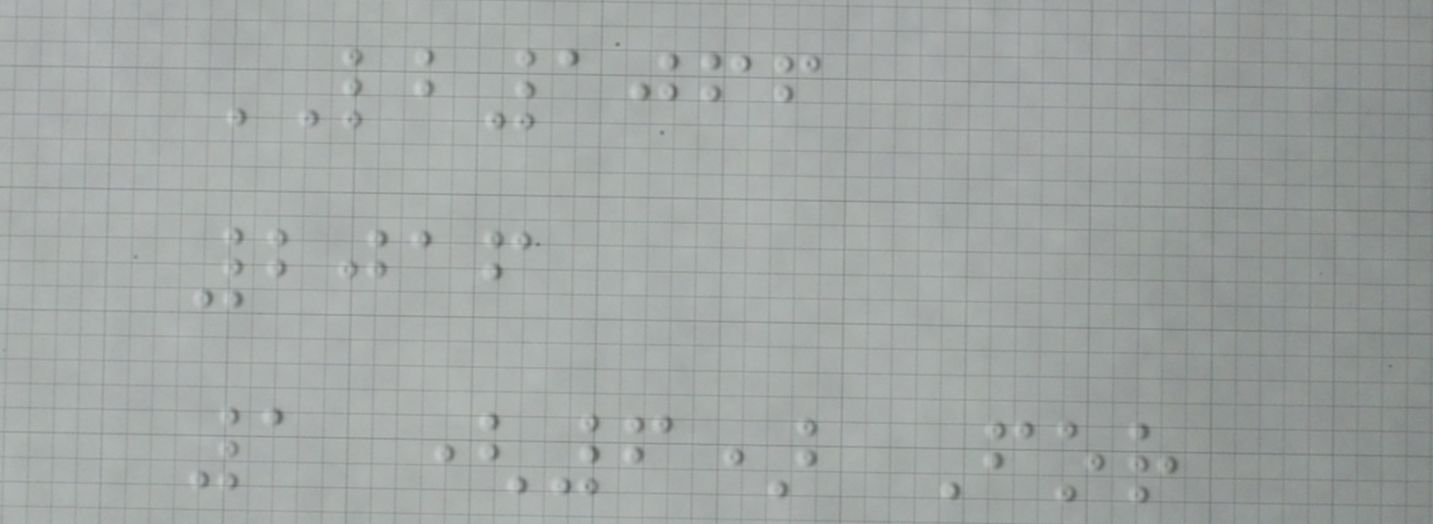LB1066
2016
1 (6) For
